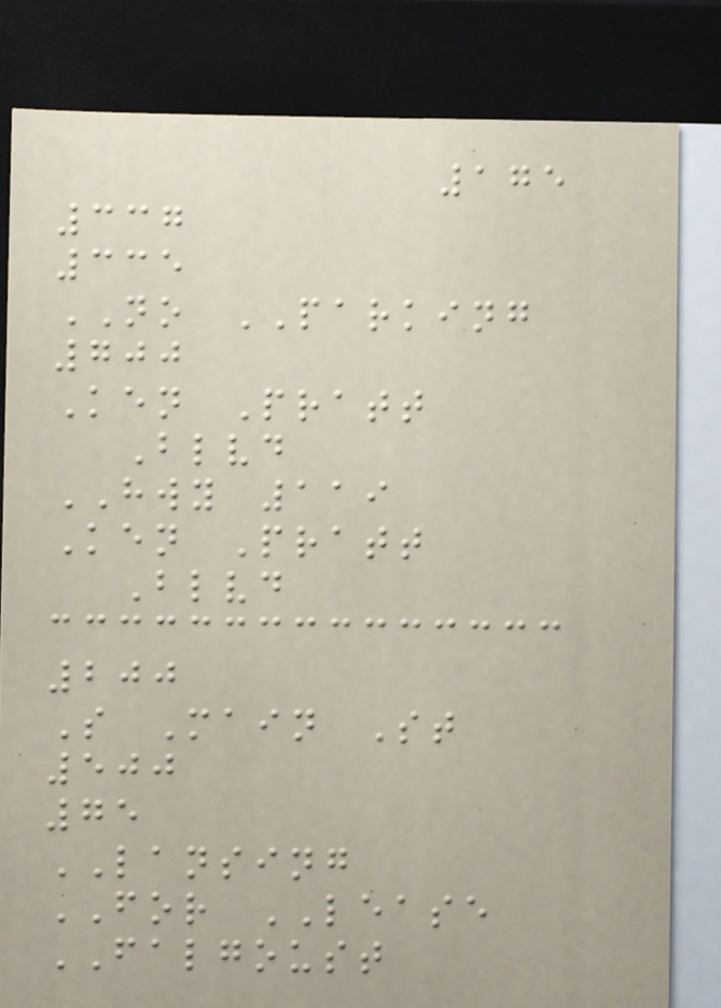175
337
335
NO PARKING
700
Ken Pratt
Blvd
HWY 119
Ken Pratt
Blvd
200
S Main St
500
75
LANSING
FOR LEASE
FALGOUST
